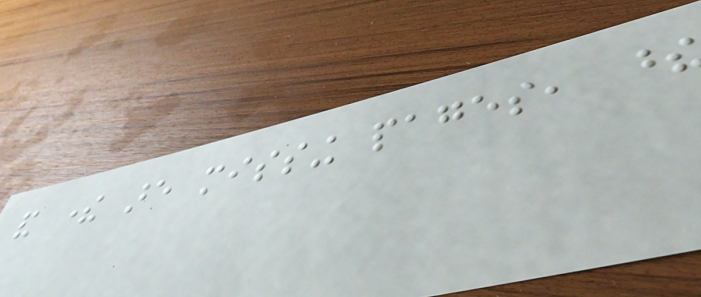and there are missing pages, these
